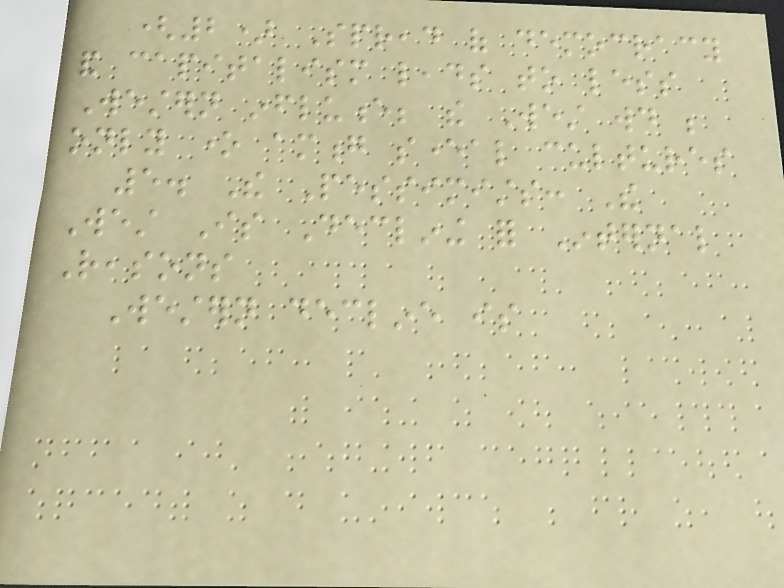(2) Spread of democracy
and capitalism leads to less
Western influence; the West would be
only one among several cultures
5. The Pessimists: The
West Is Declining for Internal
Reasons
Western decline is
